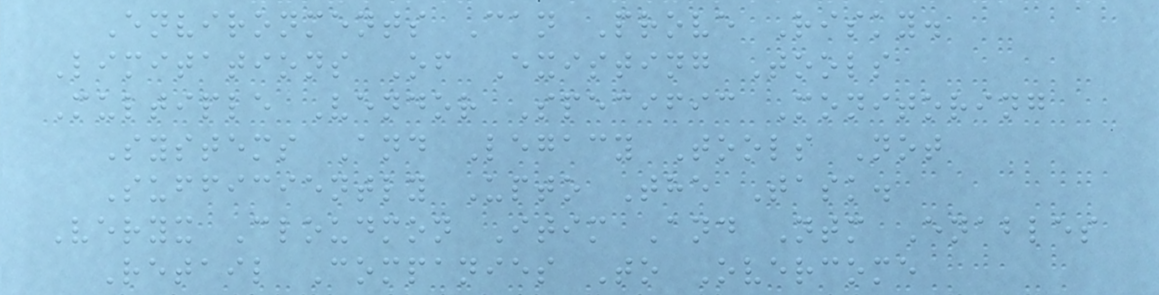Environments Can Prove Risky.
Limitations Of Existing Tools
Multiple Vendor Specific Monitoring
Systems And Legacy Tools Not
Sufficiently Upto The Task.
Veryx Cloudmon Itim And Ntm Enables
Retail Companies To Overcome
